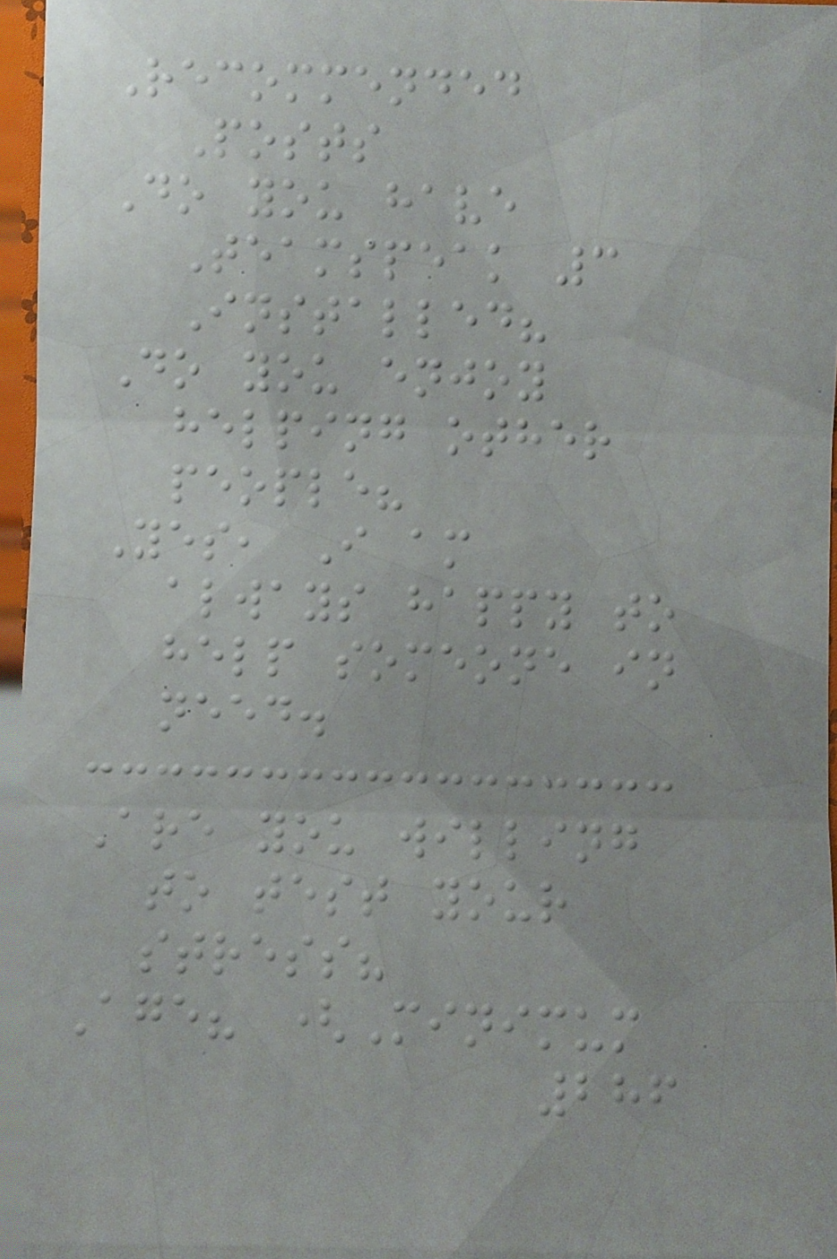Recommended
Posts
Do you have
Teamspeak 3
Installed?
Do you enjoy
helping other
people?
Yes, I am
always happy to
help someone in
need.
Are you willing
to test your
stress?
Age? (Minimum
286
